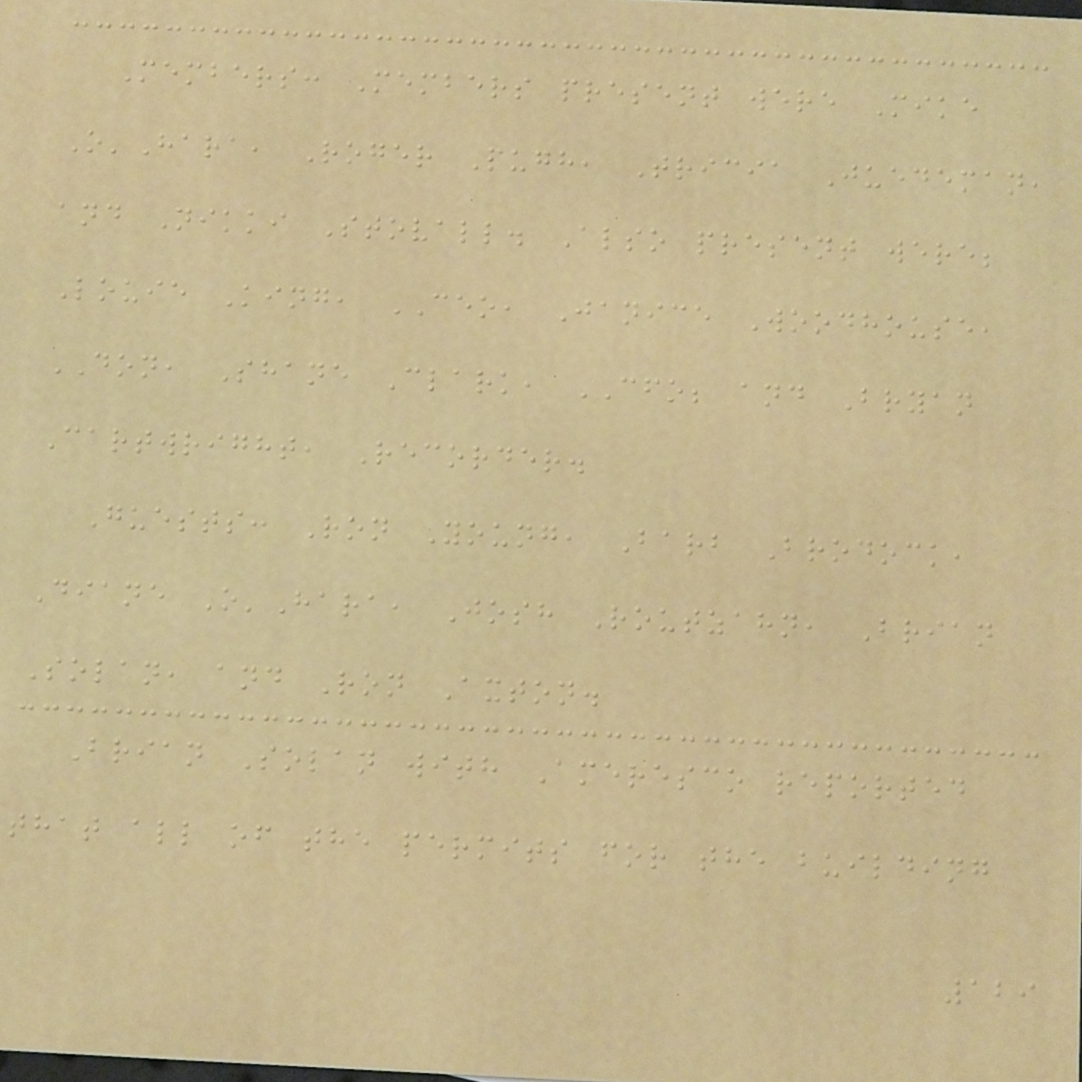Members: Members present were Mike
O'Hara, Roger Pugh, Tricia Juedeman,
and Nikki Stovall. Also present were;
Louie King, CEO, Janice Woodhouse,
DON, Shane Clark, CFO; and Bryan
Cartwright, Recorder.
Guests: Ron Young, Barb Brodock,
Diane O'Hara, Josh Routzahn, Brian
Solan, and Ron Axton.
Brian Solan with Ameresco reported
that all of the permits for the building
129
